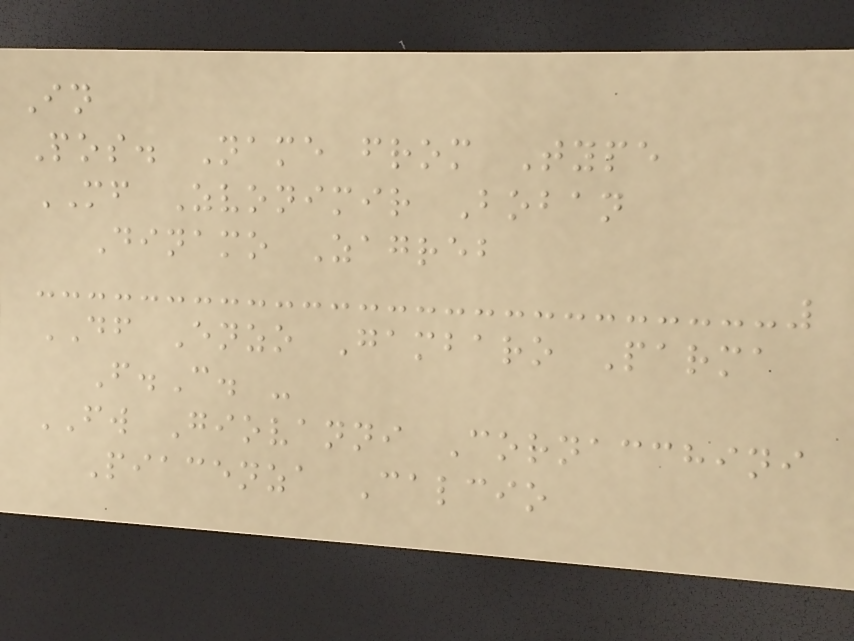In
Pos. Name from Type
MF Zvonimir Boban
Dinamo Zagreb
DF Enzo Gambaro Parma
F.C. -
FW Giovanni Cornacchini
Piacenza Calcio
